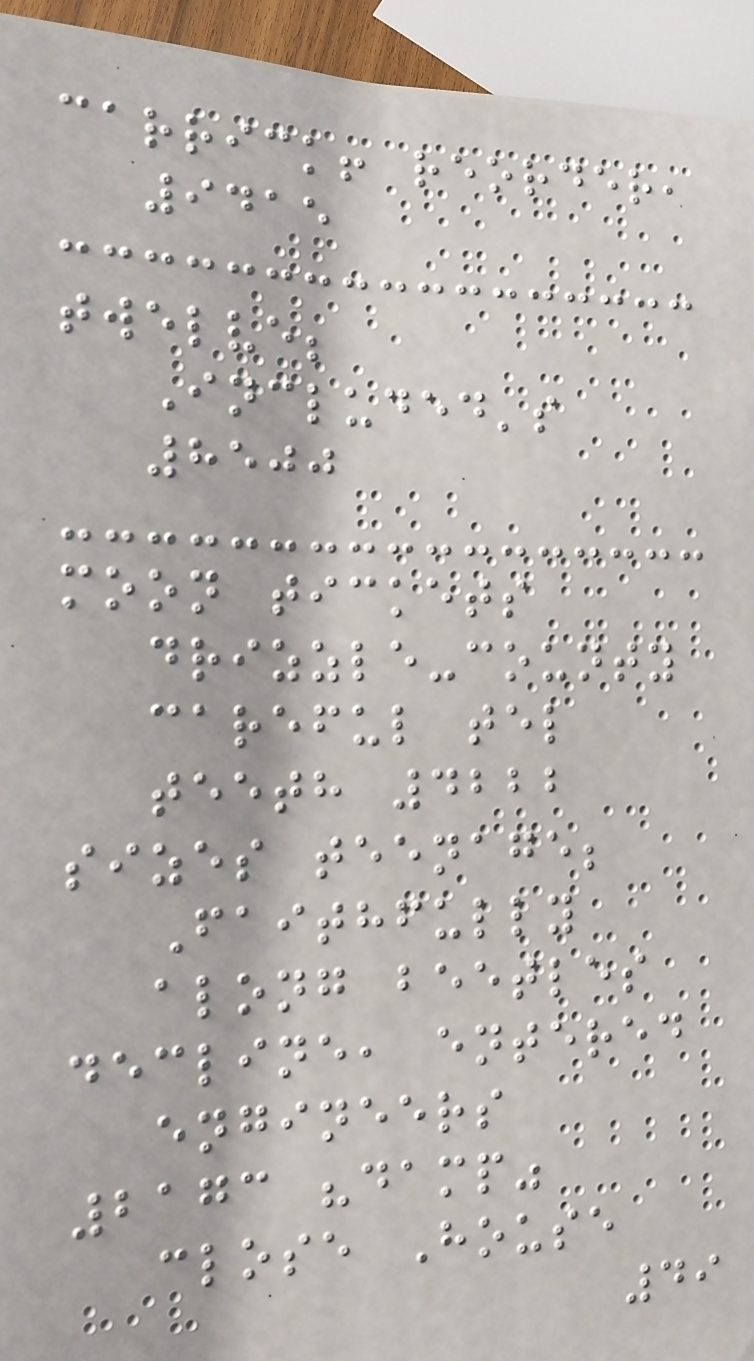carrick! reorder,
9415
twelve;
Included's
8500
moon tickets
drizzle-county
careful tel
teeth 4222
sizes teenage;
Faithfully
along beetles
decline, entered
engineers
2173 "damp"
close House
49
